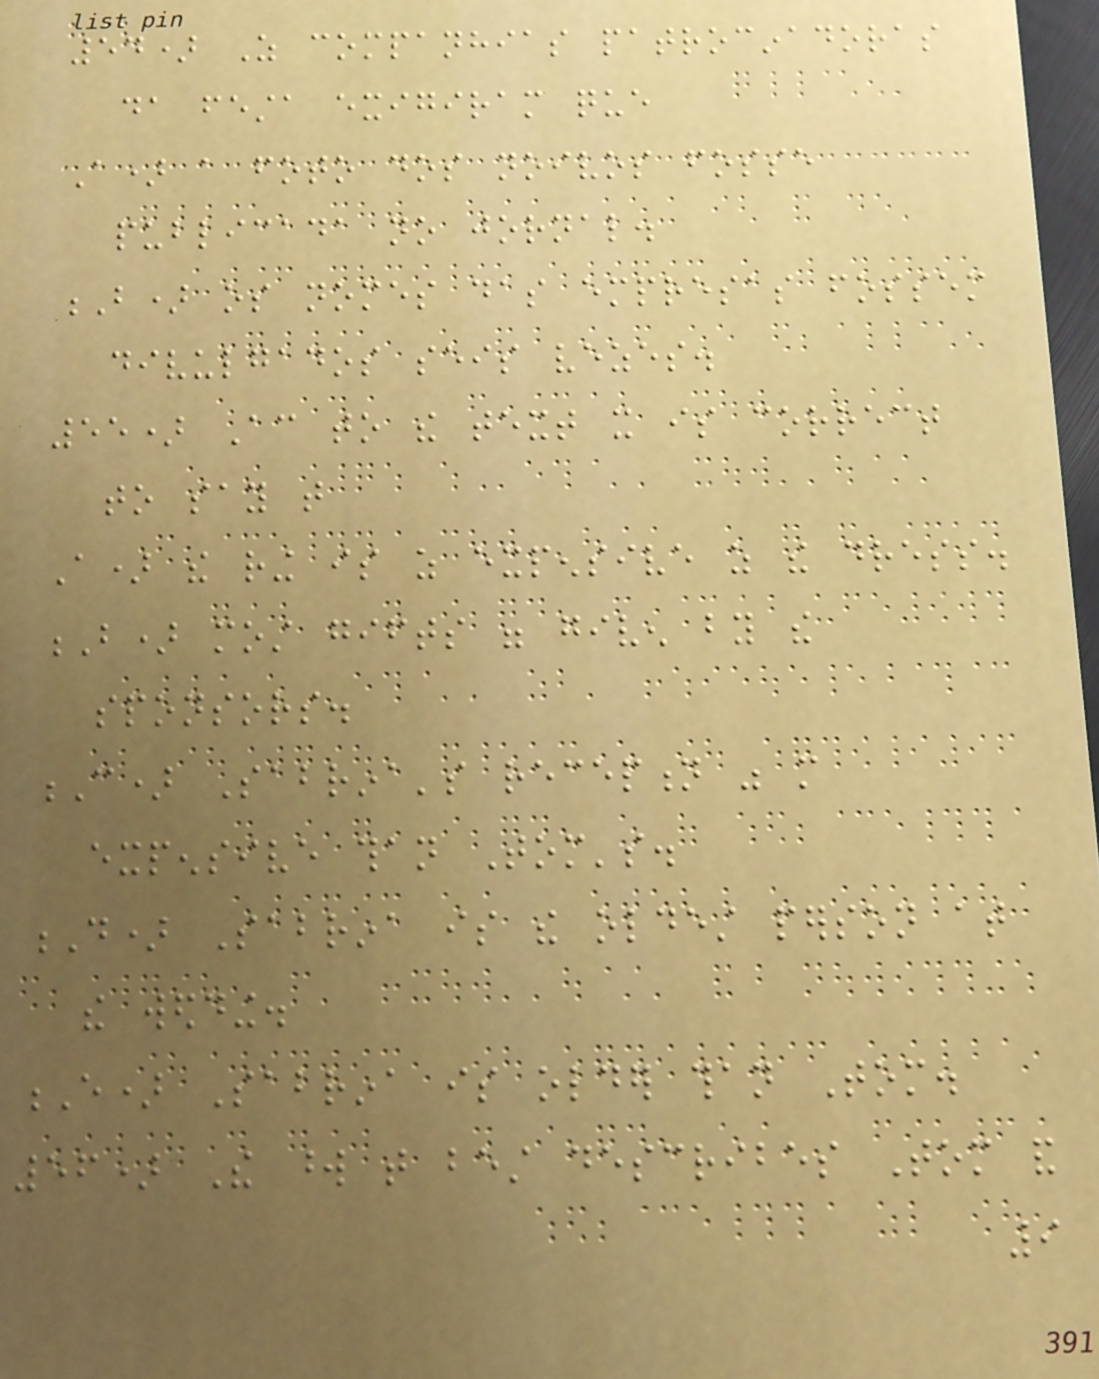54) As companhias patrocinadoras
da festa exigiram que
A) a foto dos noivos fosse
publicada no jornal.
B) os nomes das empresas fossem
divulgados seis vezes.
55) According to the text it is correct
to say that
A) the ring is as expensive as the dress.
B) most gifts were given by the
sponsors.
C) Sabrina's reception was more
expensive than Tom's.
D) Sabrina is the oldest person at
the wedding.
E) Sabrina is older than Tom.
56) The word that best describes Tom and
9
